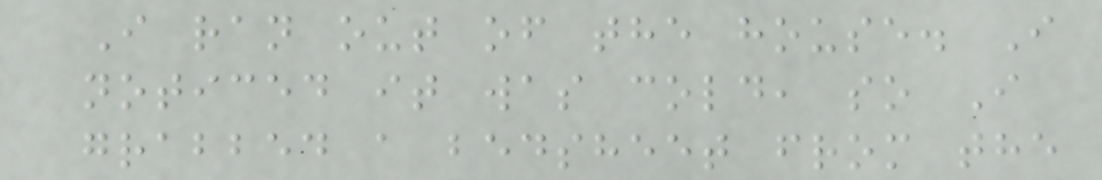I ran out of the house. I
noticed it was cold, so I
grabbed a bedsheet from the
